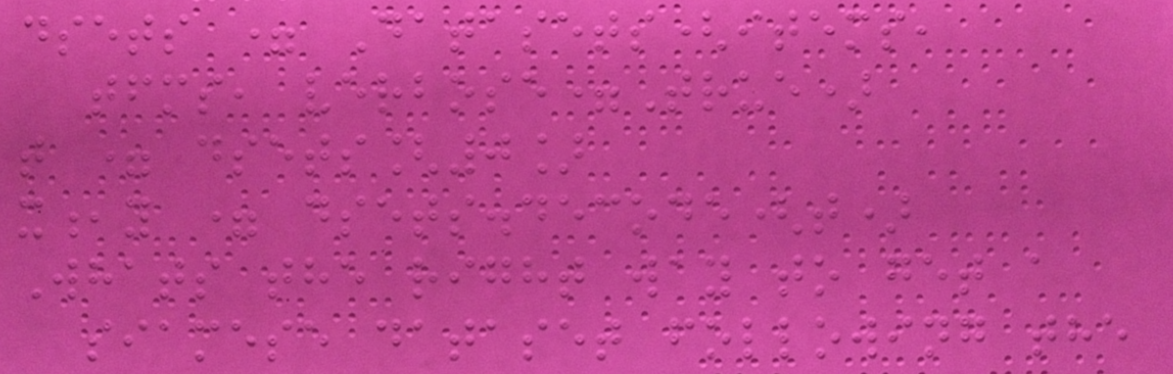dsets = Datasets(items,
tfms, verbose=True)
t = dsets[0]
x,y = dsets.decode(t)
Whats the right way to get a
siamese dataset following the
